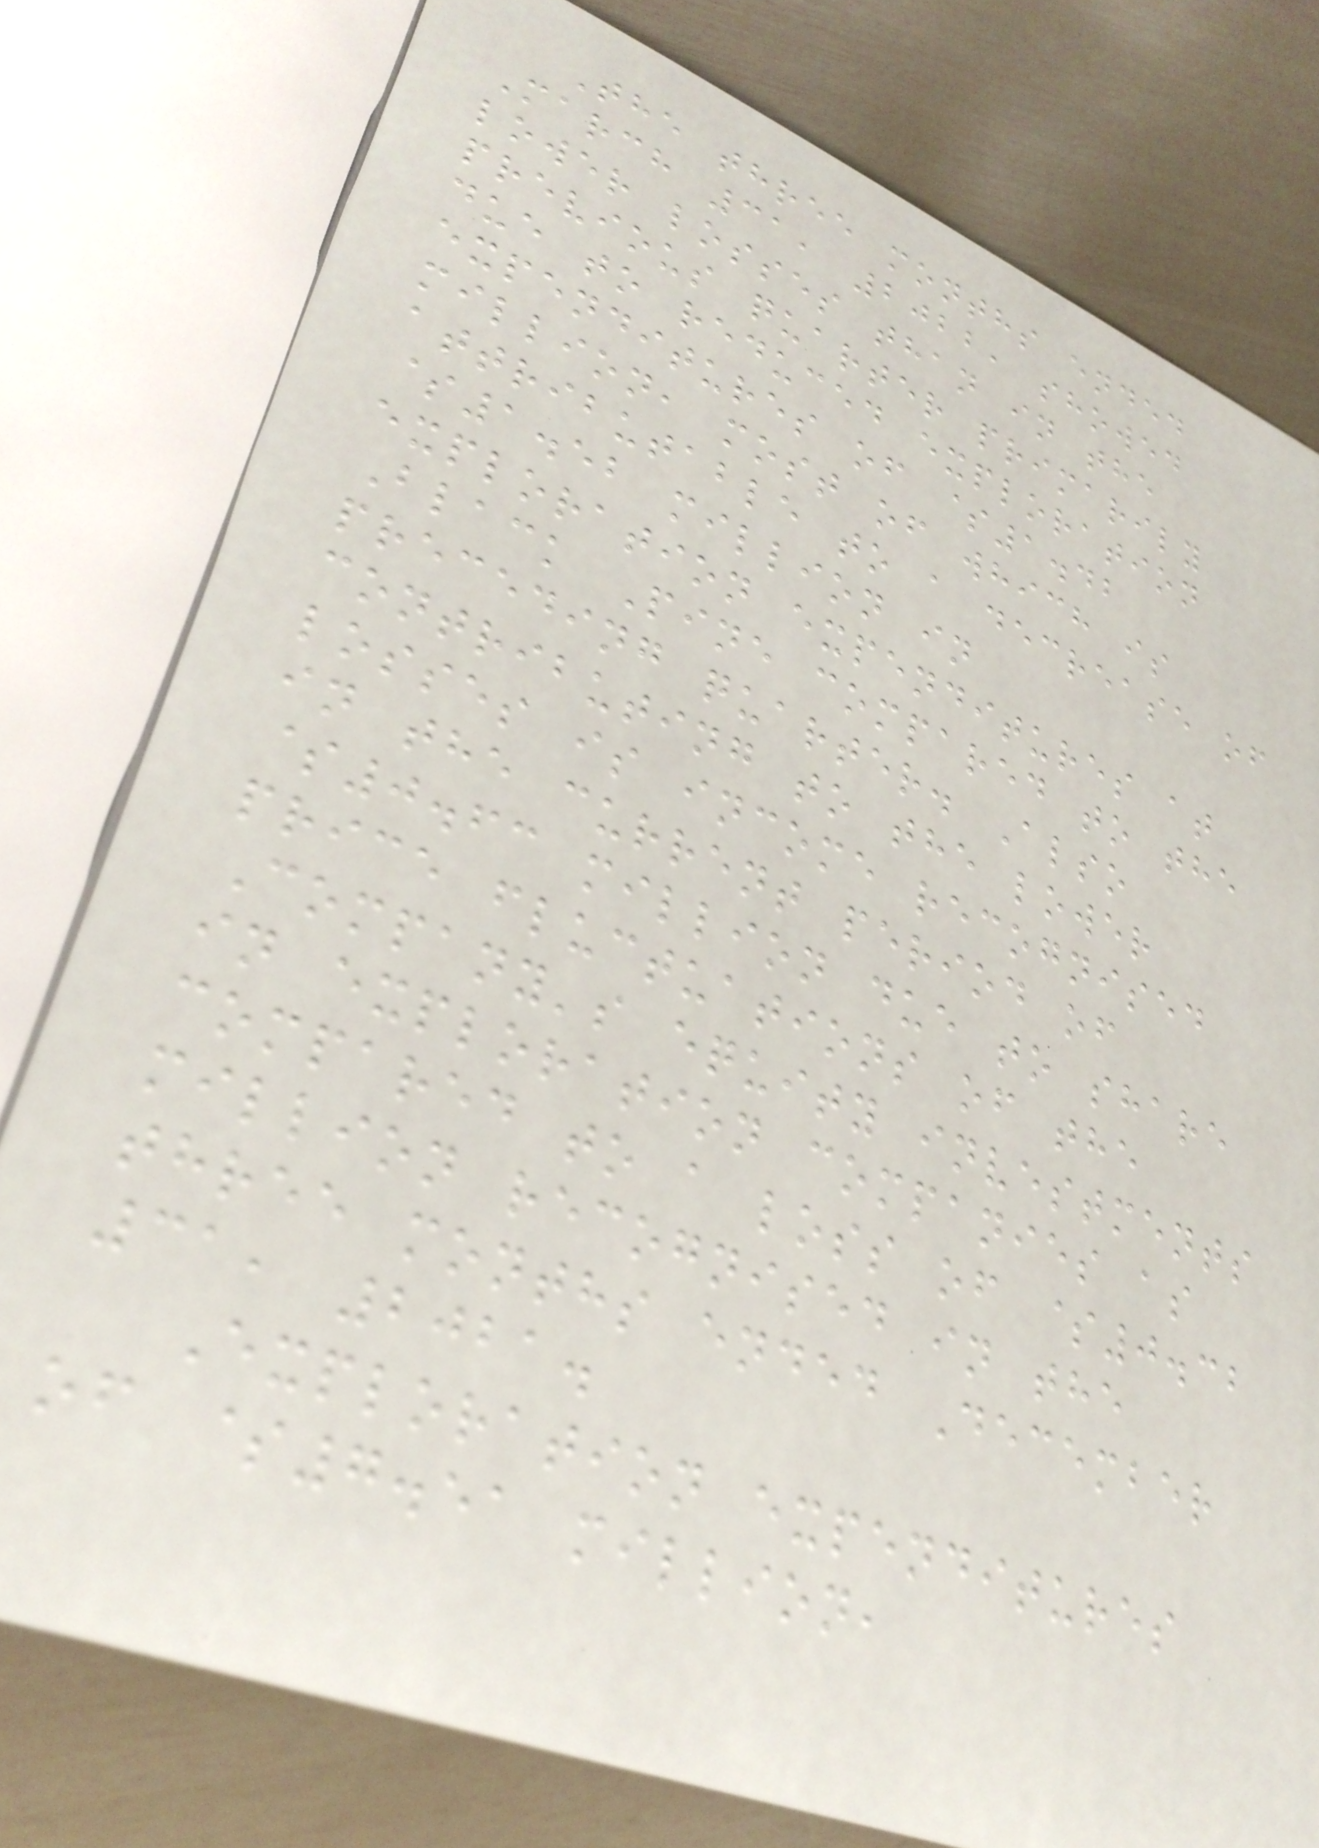The three months ended
March 31, 2022, showed
lower losses than in the
previous quarter primarily
due to reduced exploration
expenditures of $1.42
million, most of which is
attributable to a decrease of
$1.52 million in
exploration expenditures at
Black Pine compared to the
preceding quarter. Also
contributing to the lower
losses is income recognised
in the current period of
$0.63 million due to share
price fluctuations of the
Company's equity investments
in exploration companies as
compared to a loss of $0.32
million recognised in the
three months ended December
31, 2021.
Exploration expenditures
of $7.51 million,
